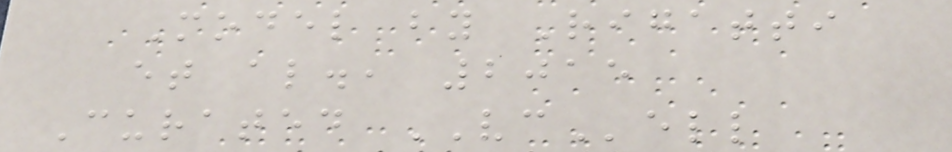Model by Rigatti
et al., 2015
Curated VCell
